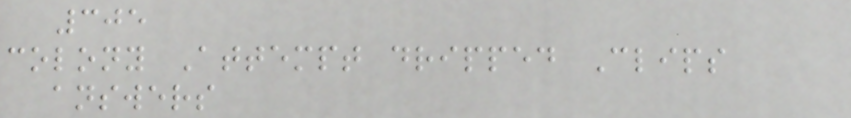305
colony Attempt dripped Clips
answers
